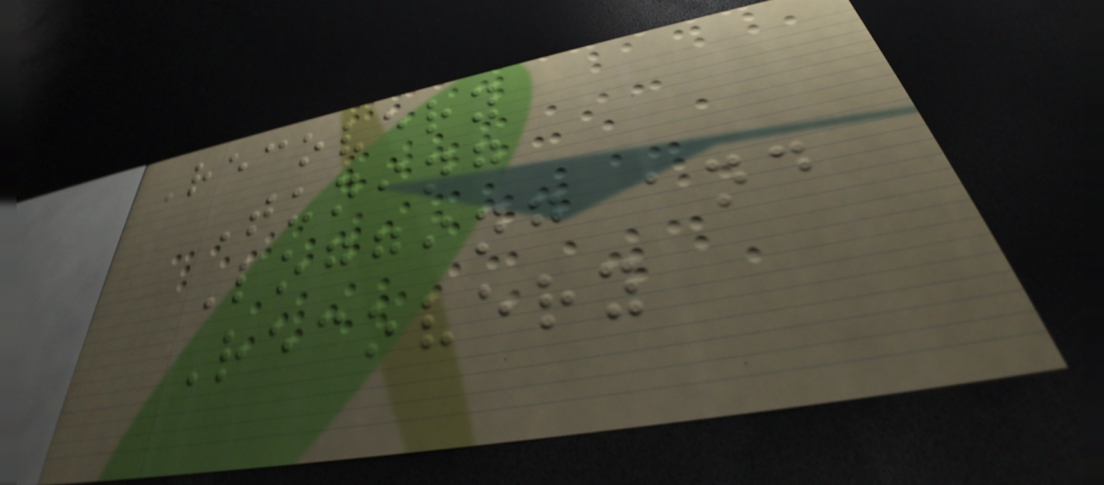Recovery
Tuning
Logging and
Recovery
